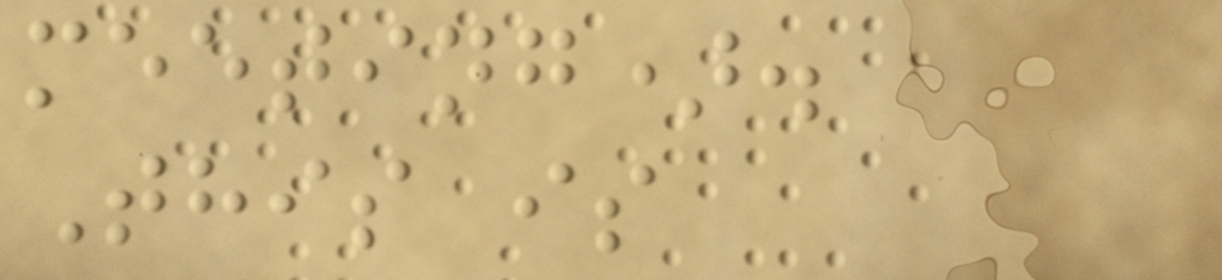meeting).
This is
